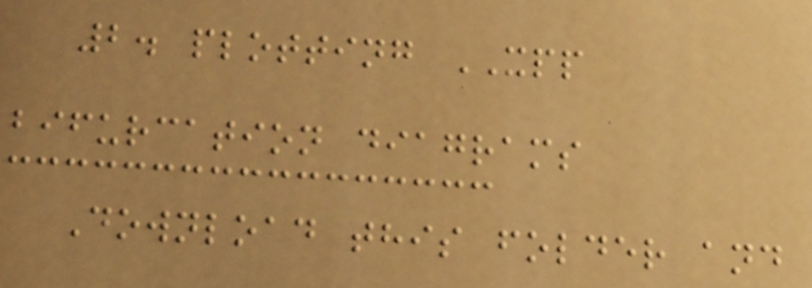2. plotting XPP
bifurcation diagrams
Download this folder and
